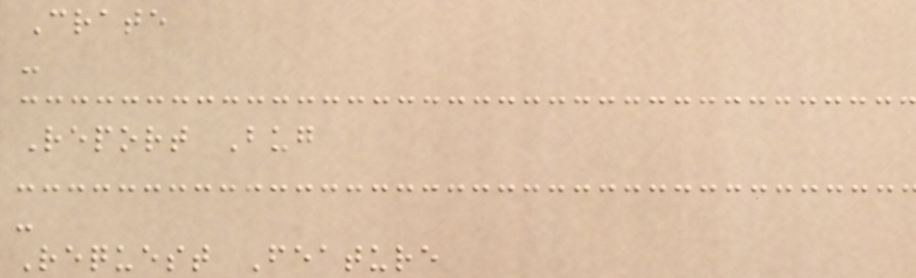Crate
-
Report Bug
-
Request Feature
